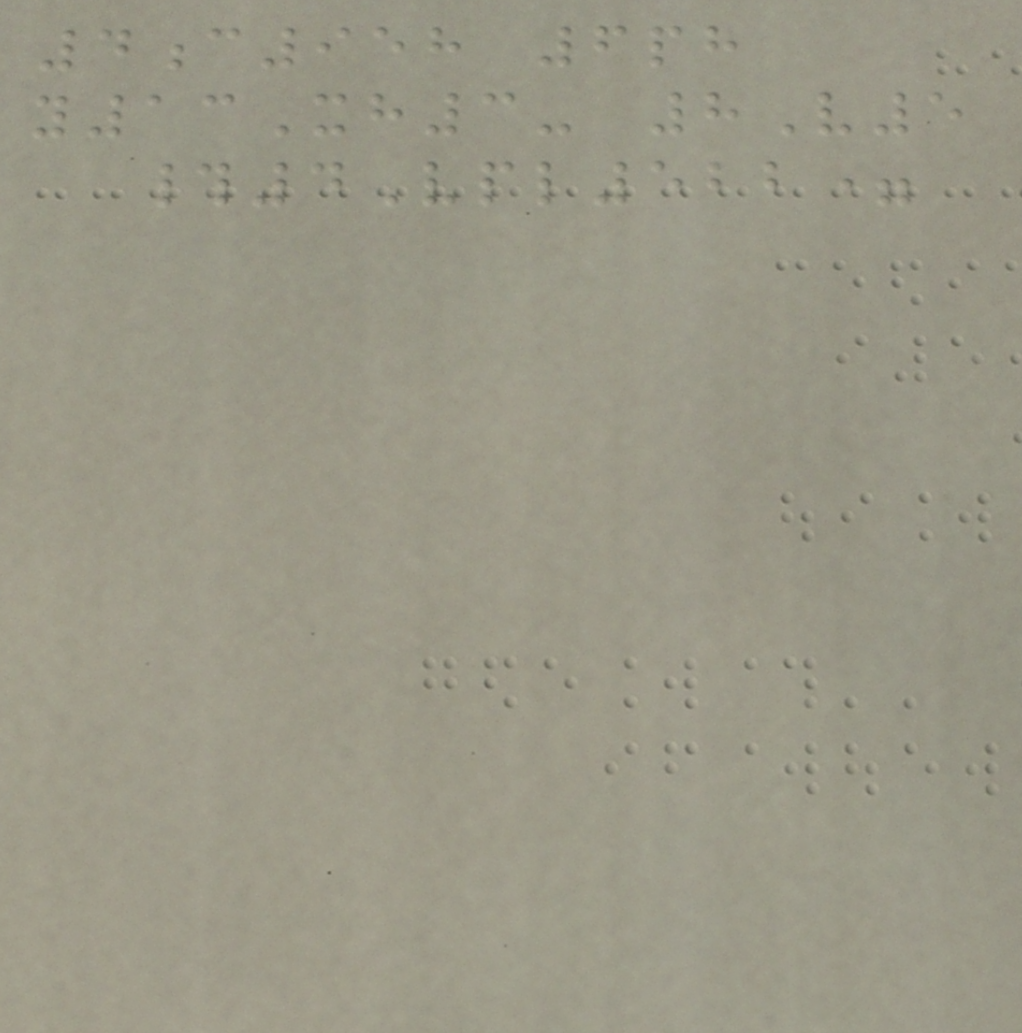4c958 6ph
y13Xh3- 8V5
#4Vpl522=
